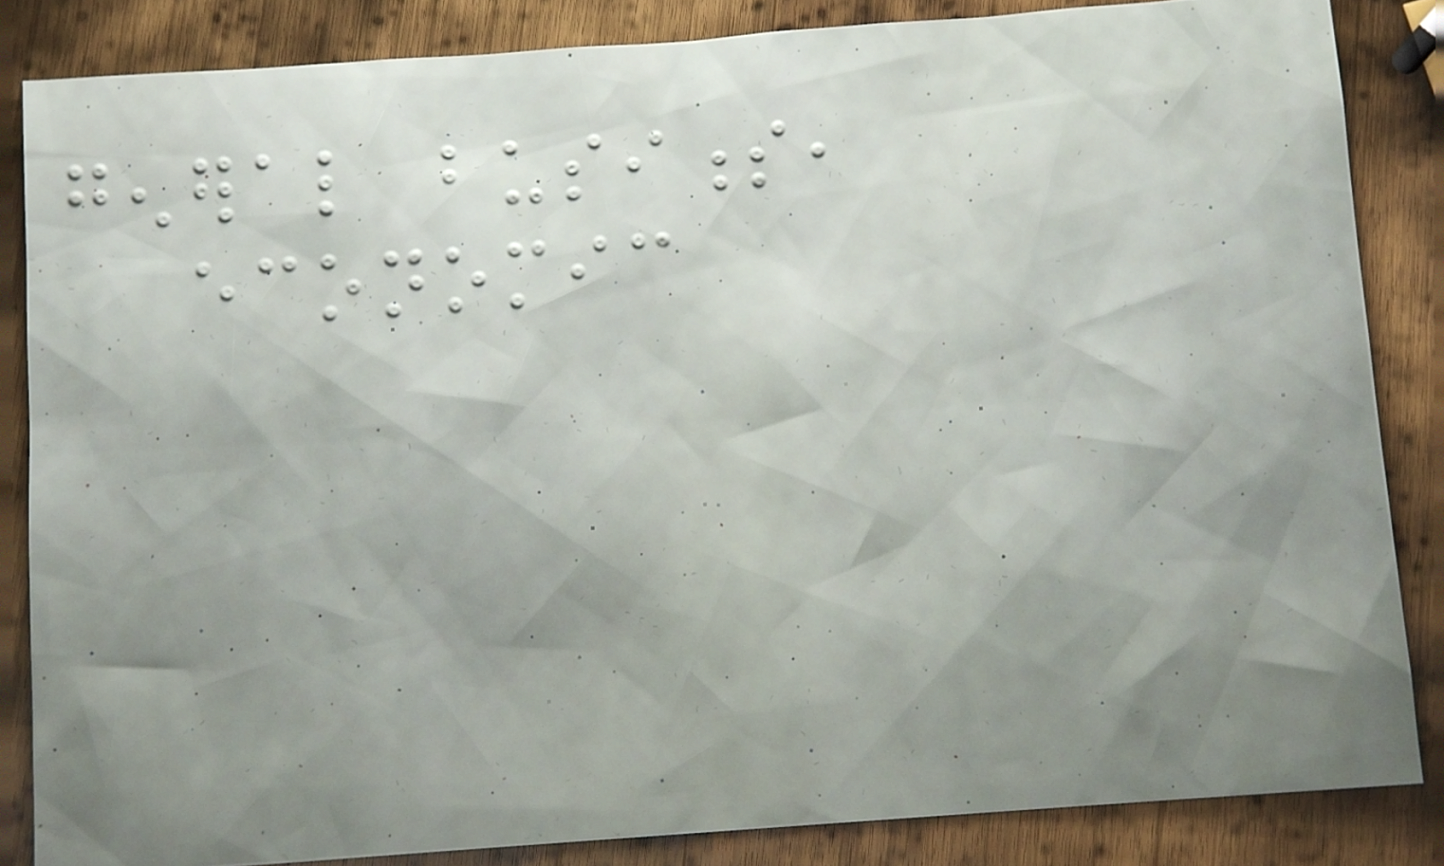general business,
economic
